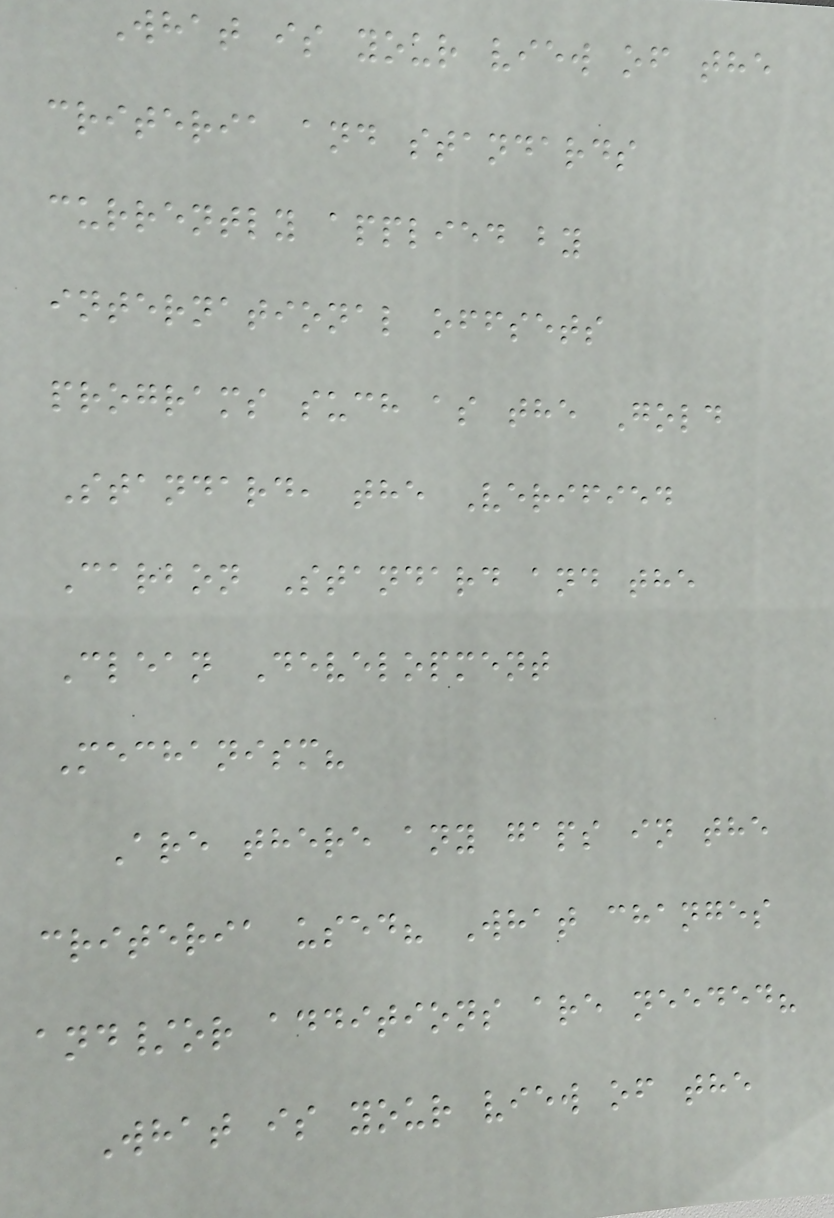What is your view of the
criteria and standards
currently applied by
international offsets
programs such as the Gold
Standard, the Verified
Carbon Standard and the
Clean Development
Mechanism?
Are there any gaps in the
criteria used? What changes
and/or additions are needed?
What is your view of the
